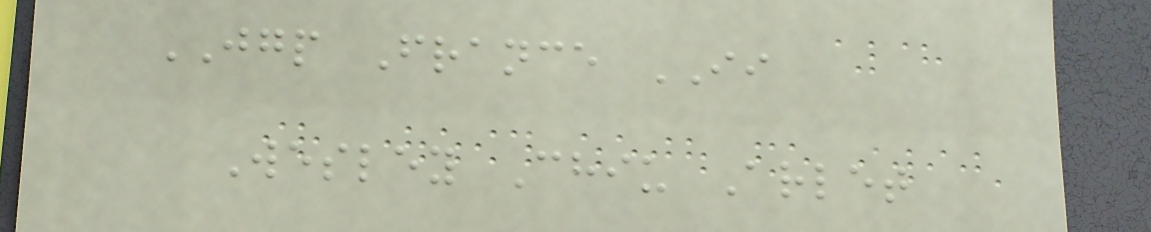JGP France II
Wesley Chiu Arlet
